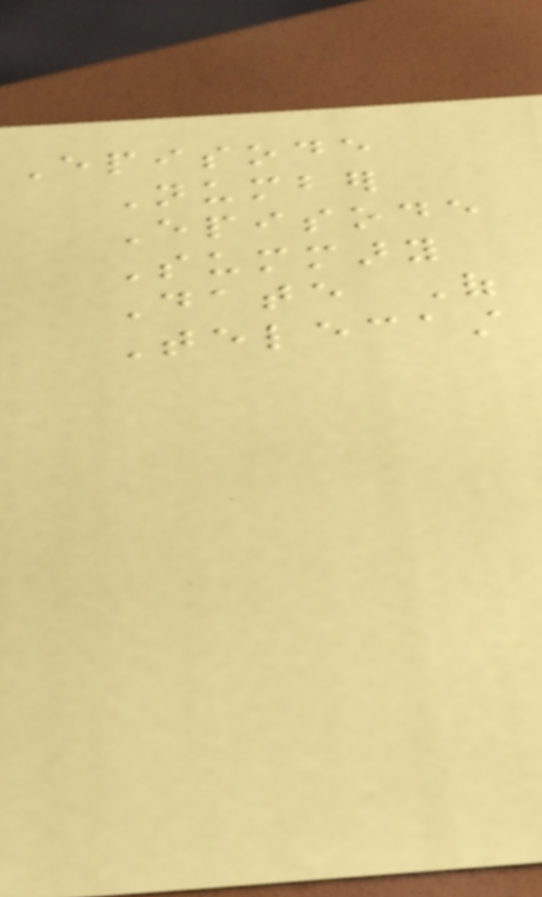Episode
Number
Episode
Summary
Date Of
Telecast
